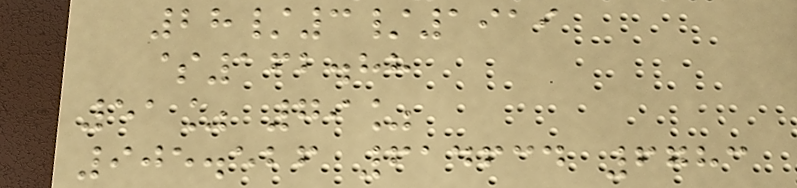28/3/1919
$162.88
51% 79%
905.526 614634 6783
